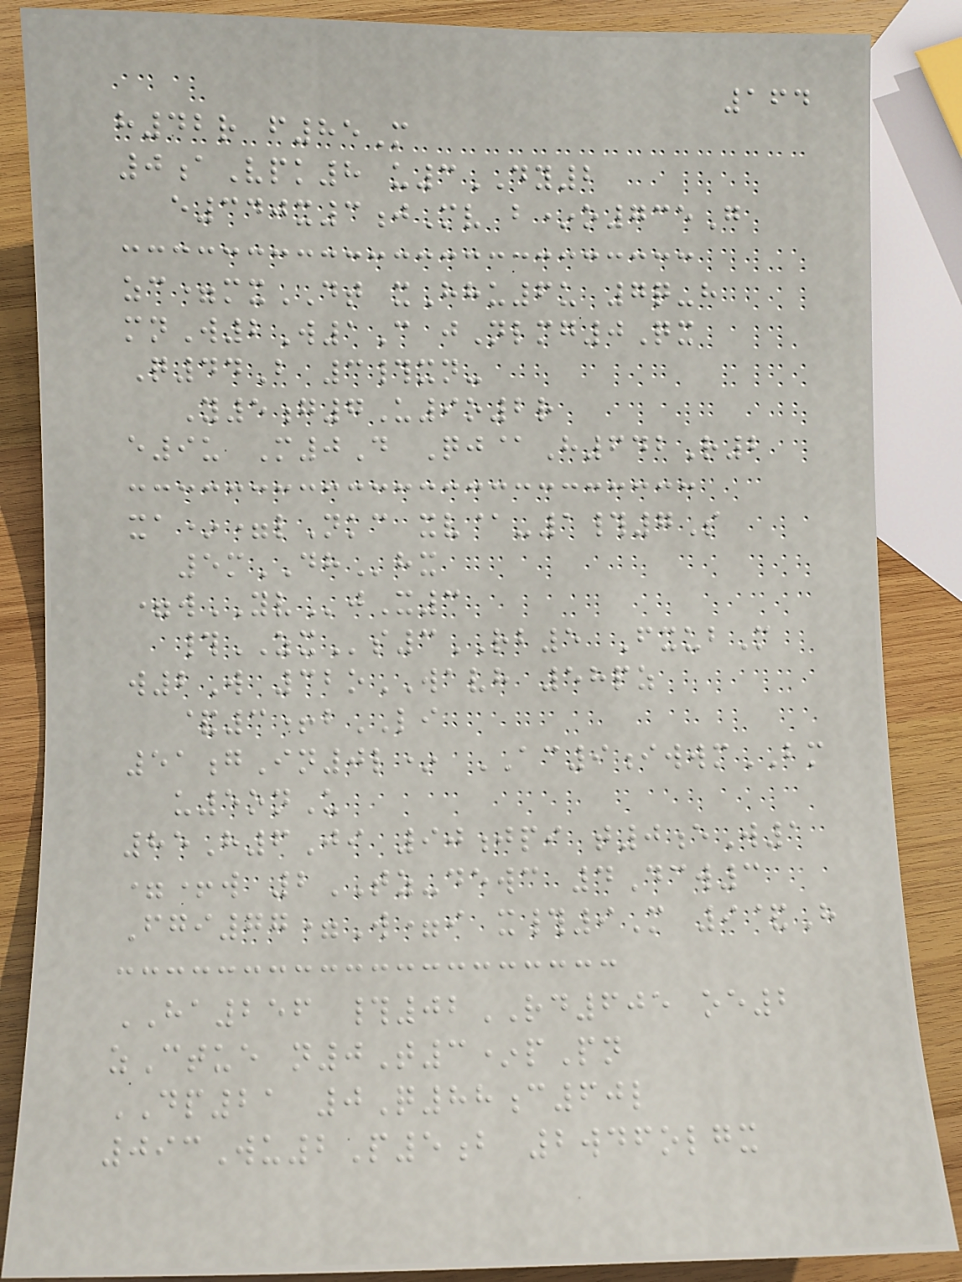164
h42r f85M
0aVpk8 u3DY2
e340x3jMv b*o735G
zc=mxDT xHhu6u 7q-h
mnW2W1C jNlmg0Qx
Q44B 3#xn-
Y5g7U9o2r
e9u M0D Qj@H642R2
xa*=lNkc xv@-1#7S
5mDHhx
=wYVjX3
#ZXs3RB5 FxubM
w2W 32oWAVH 58pz
&3+bLI
51gIn0l* AC9iwwmBM
u5onU
85H6Ji 90jpi t0eW1
=+w 2TZ-dewc 4Dcw3
Fgi77=W=i x#9M 9&H
HA256 #02RD605 oe2
zCtue n0T3*pPn
DP21 0Q88c60l
093Wu2P5b 2wdfolgx
